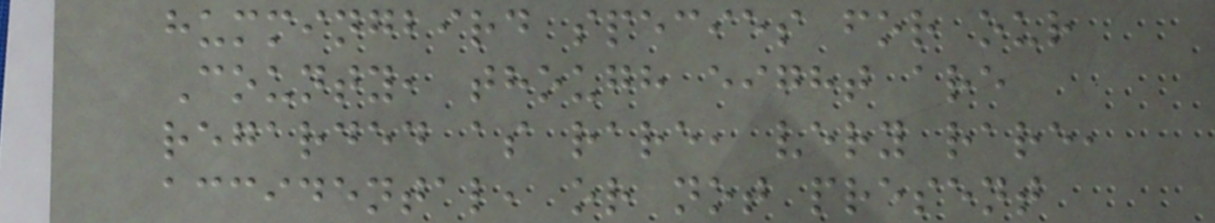hummingbird species for our
County, though eight are
regarded as rare, very rare,
accidental, or not present
